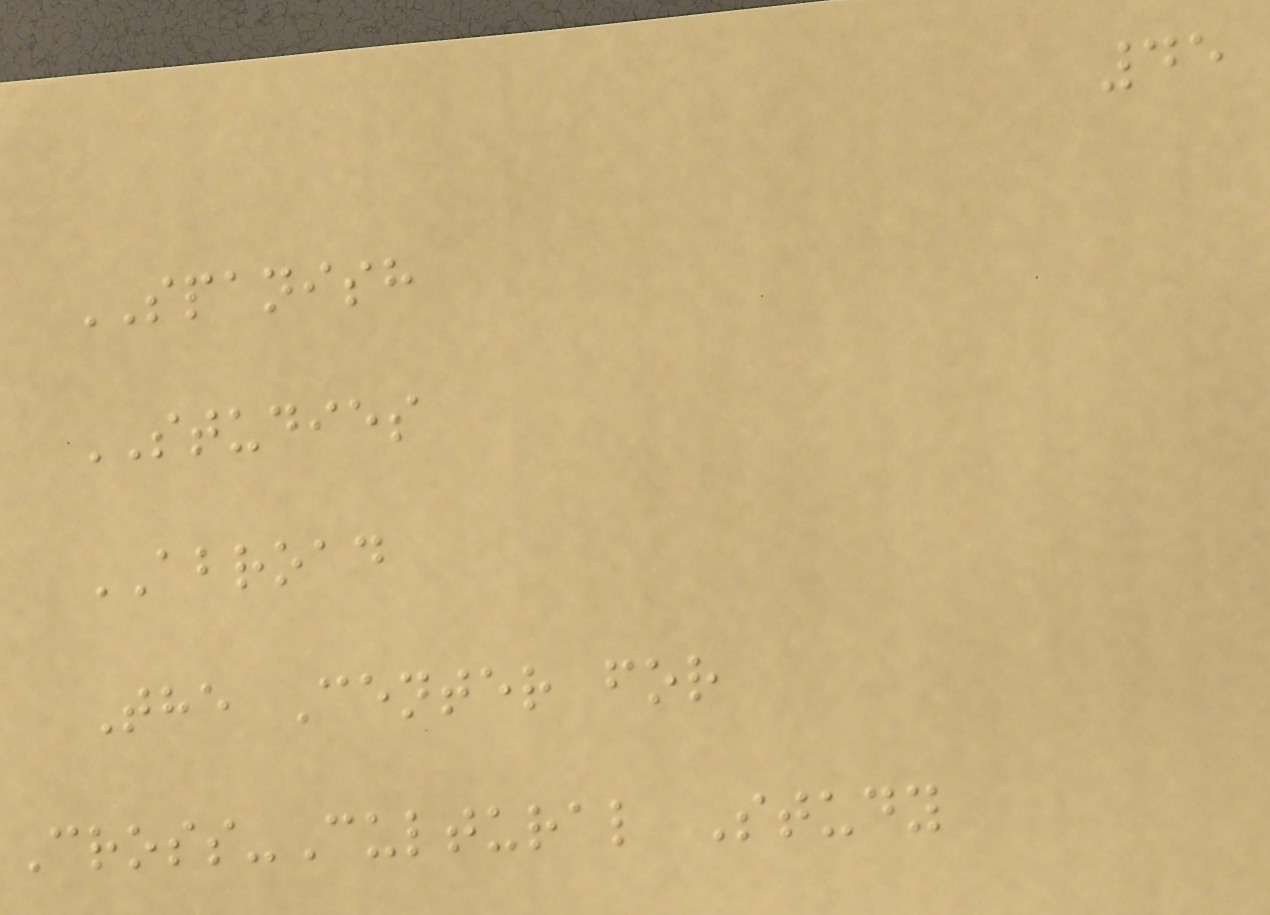45
SPANISH
STUDIES
ABROAD
The Center for
Cross-Cultural Study
